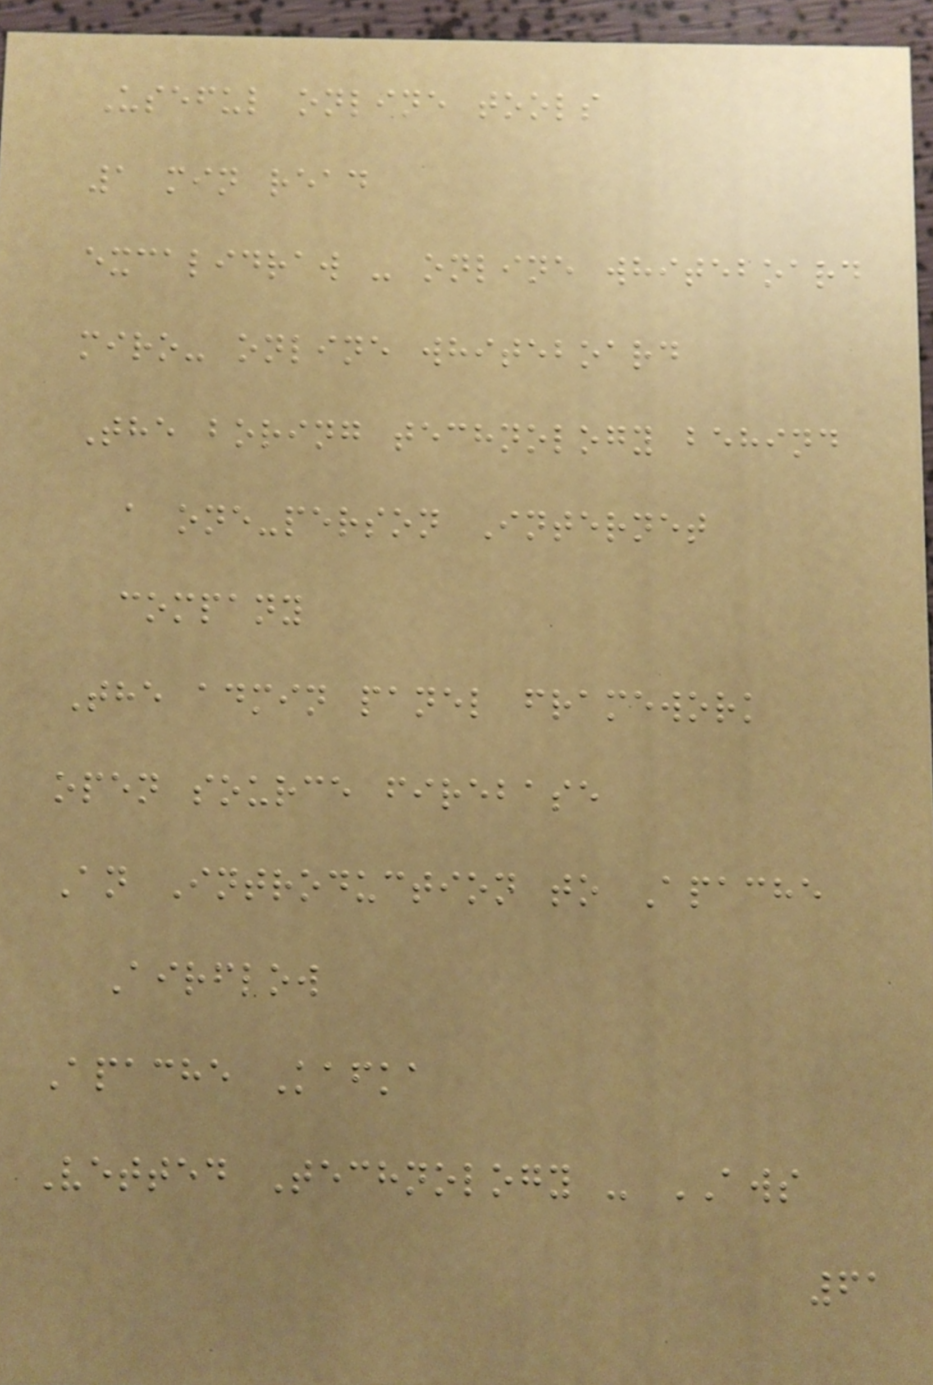Useful online tools
1 min read
excalidraw - online whiteboard
miro- online whiteboard
The boring technology behind
a one-person Internet
company
The admin panel framework
open source firebase
An Introduction to Apache
Airflow
Apache Kafka
Vetted Technology - AWS
61
